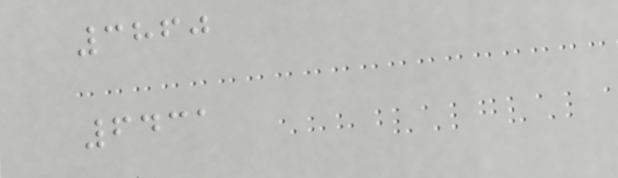3860
6431
